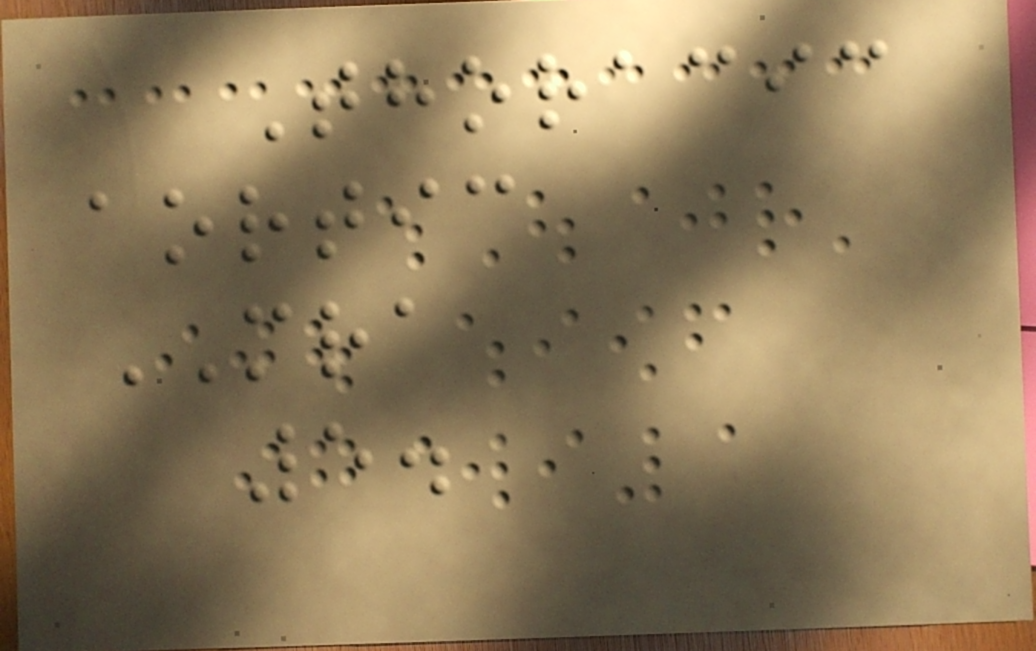Thoracic
aortic
MRA
5.
